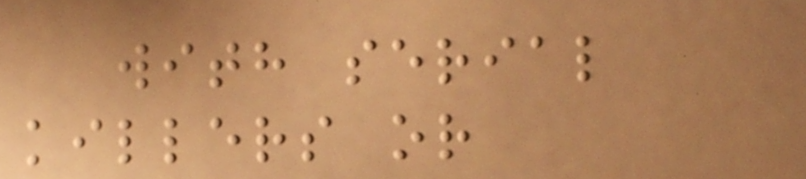with serial
killers or
